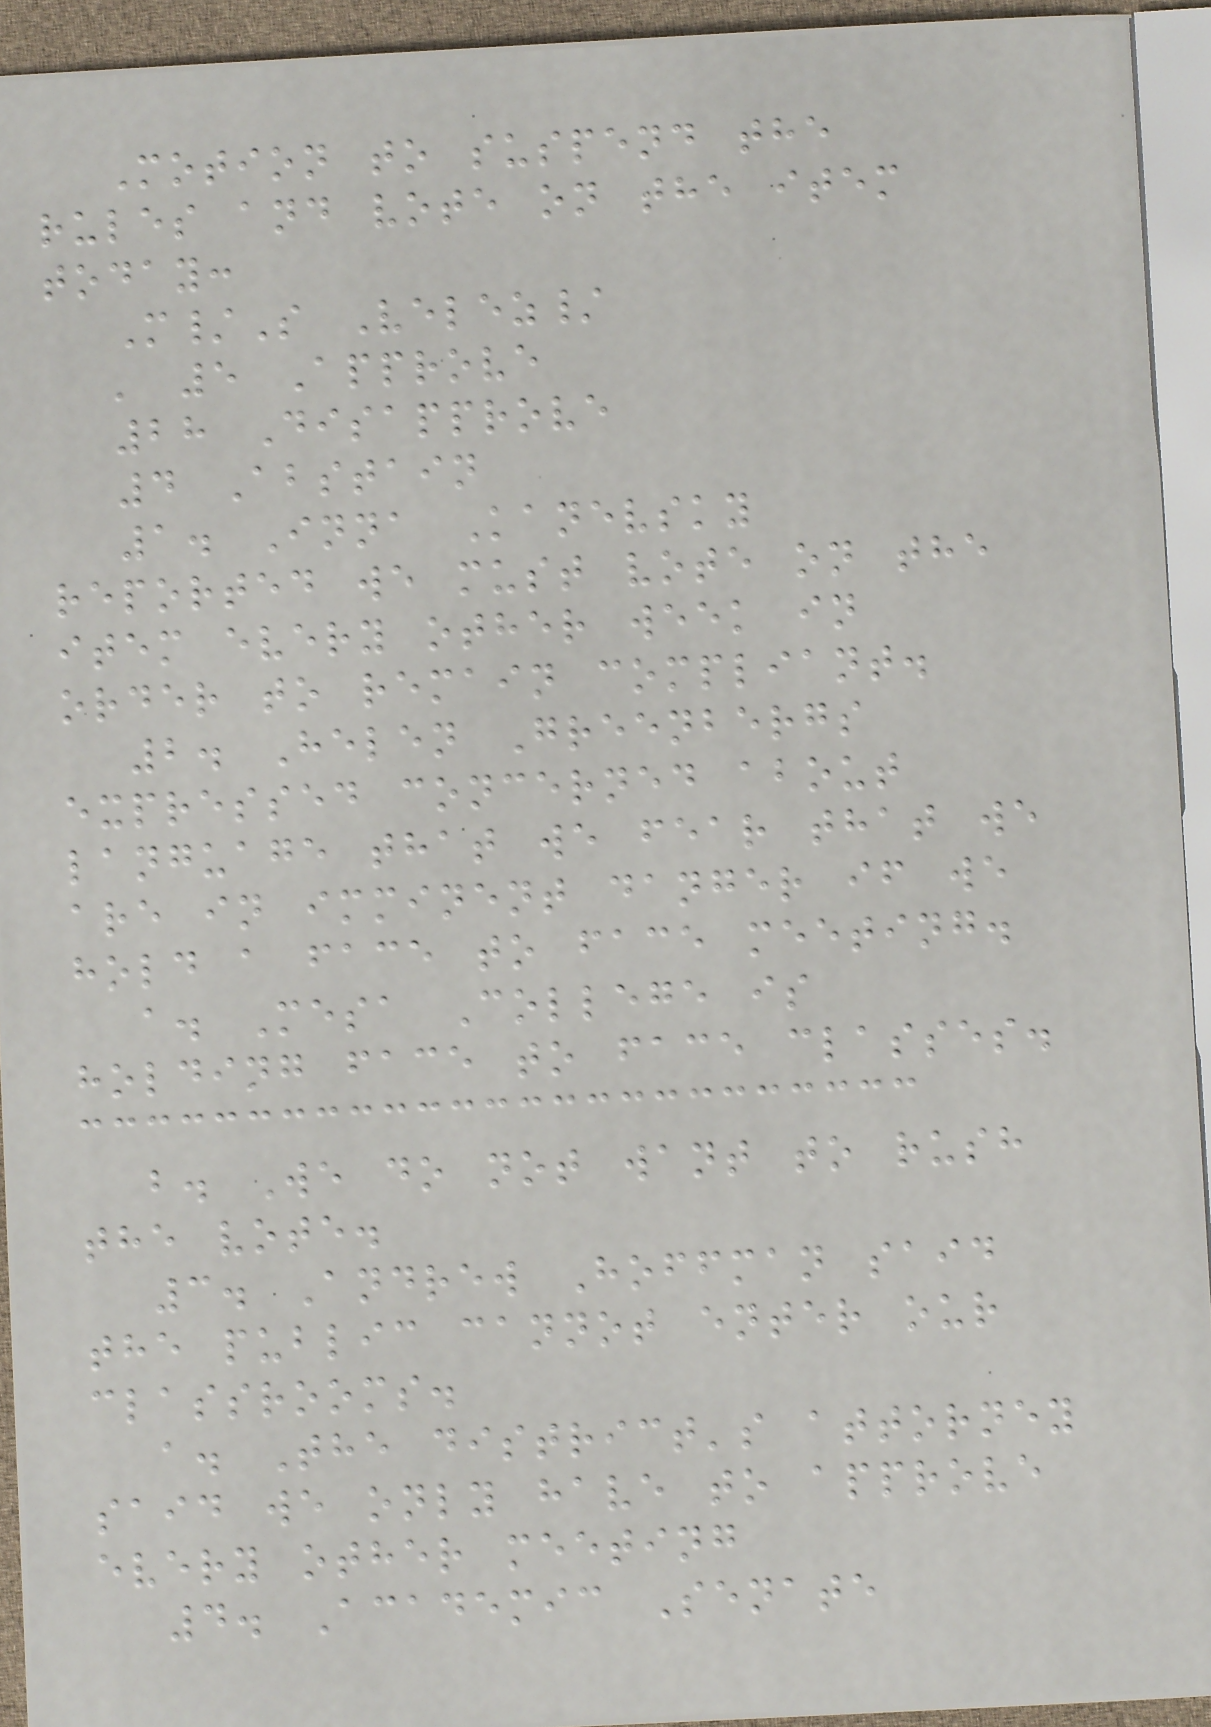Motion to suspend the
rules and vote on the item
today:
M/S Velez/
' 5 Approve
28 Disapprove
4 Abstain
1. Inna Kanevsky
reported we must vote on the
item every other week in
order to remain compliant.
2. Helen Greenbergs
expressed concerned about
language that we fear that we
are in imminent danger if we
hold a face to face meeting.
a. Mesa College is
holding face to face classes.
b. We do not want to rush
the vote.
3. Andrew Hoffman said
the public cannot enter our
classrooms.
a. The district's attorney
said we only have to approve
every other meeting
4. Academic Senate
